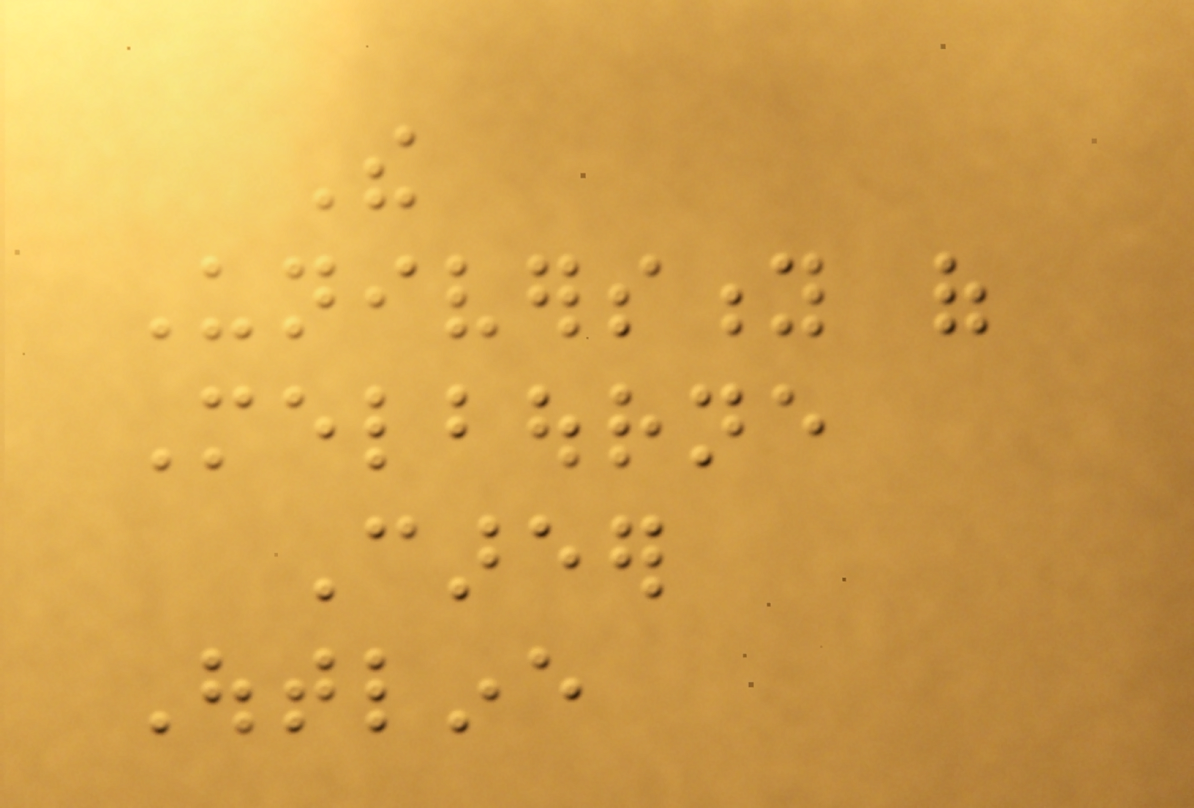The
University of
Melbourne
Career
Outline
